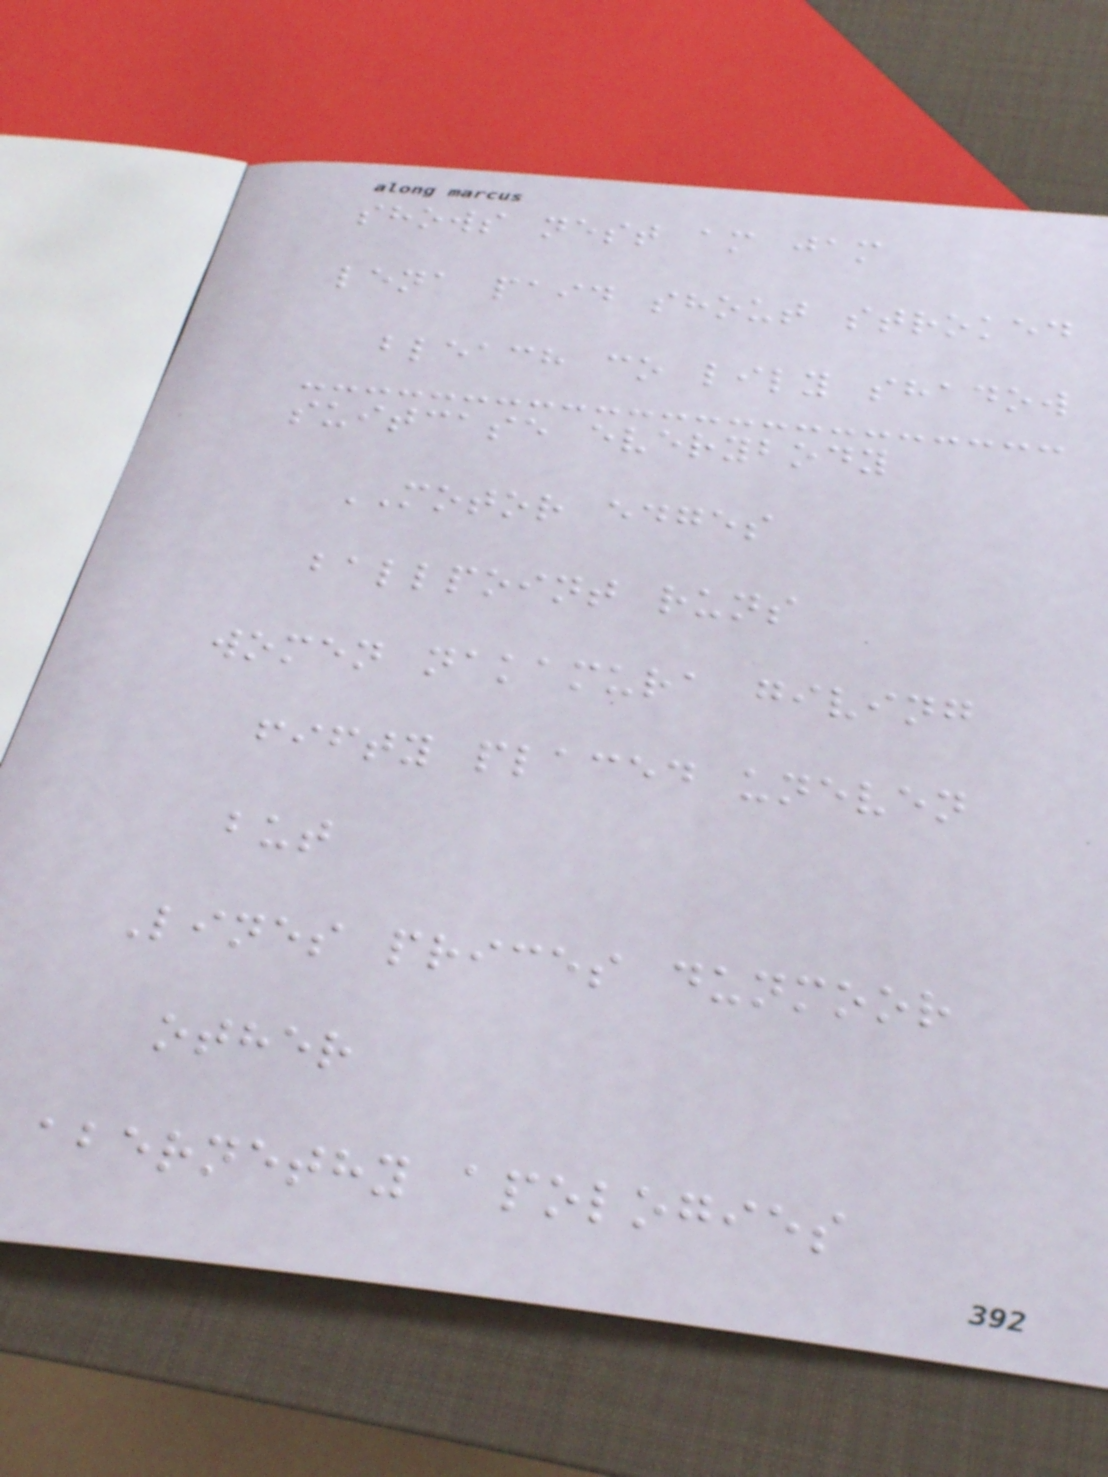shows nest am jam
lena paid shout stroked
bleach co lily shadow
suitcase everybody
MOTOR edges
ballpoint runs
women nakamura giving
fifty placed uneven
but
Lines prices dunmoor
other
abernethy apologies
